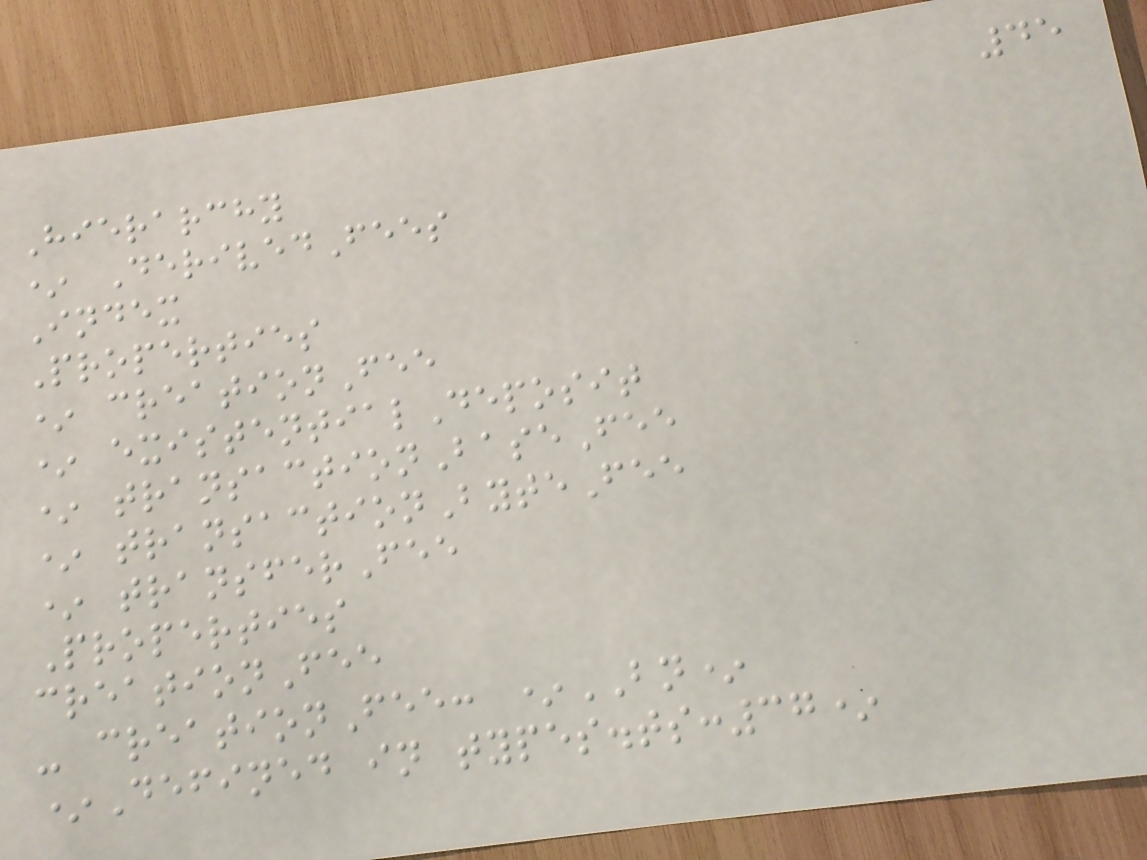45
Hierarchy
* DerivedFees
Index
Properties
* creationFee
* existentialDeposit
* transactionBaseFee
* transactionByteFee
* transferFee
Properties
creationFee
- creationFee: *BN*
*Defined in types.ts:37*
